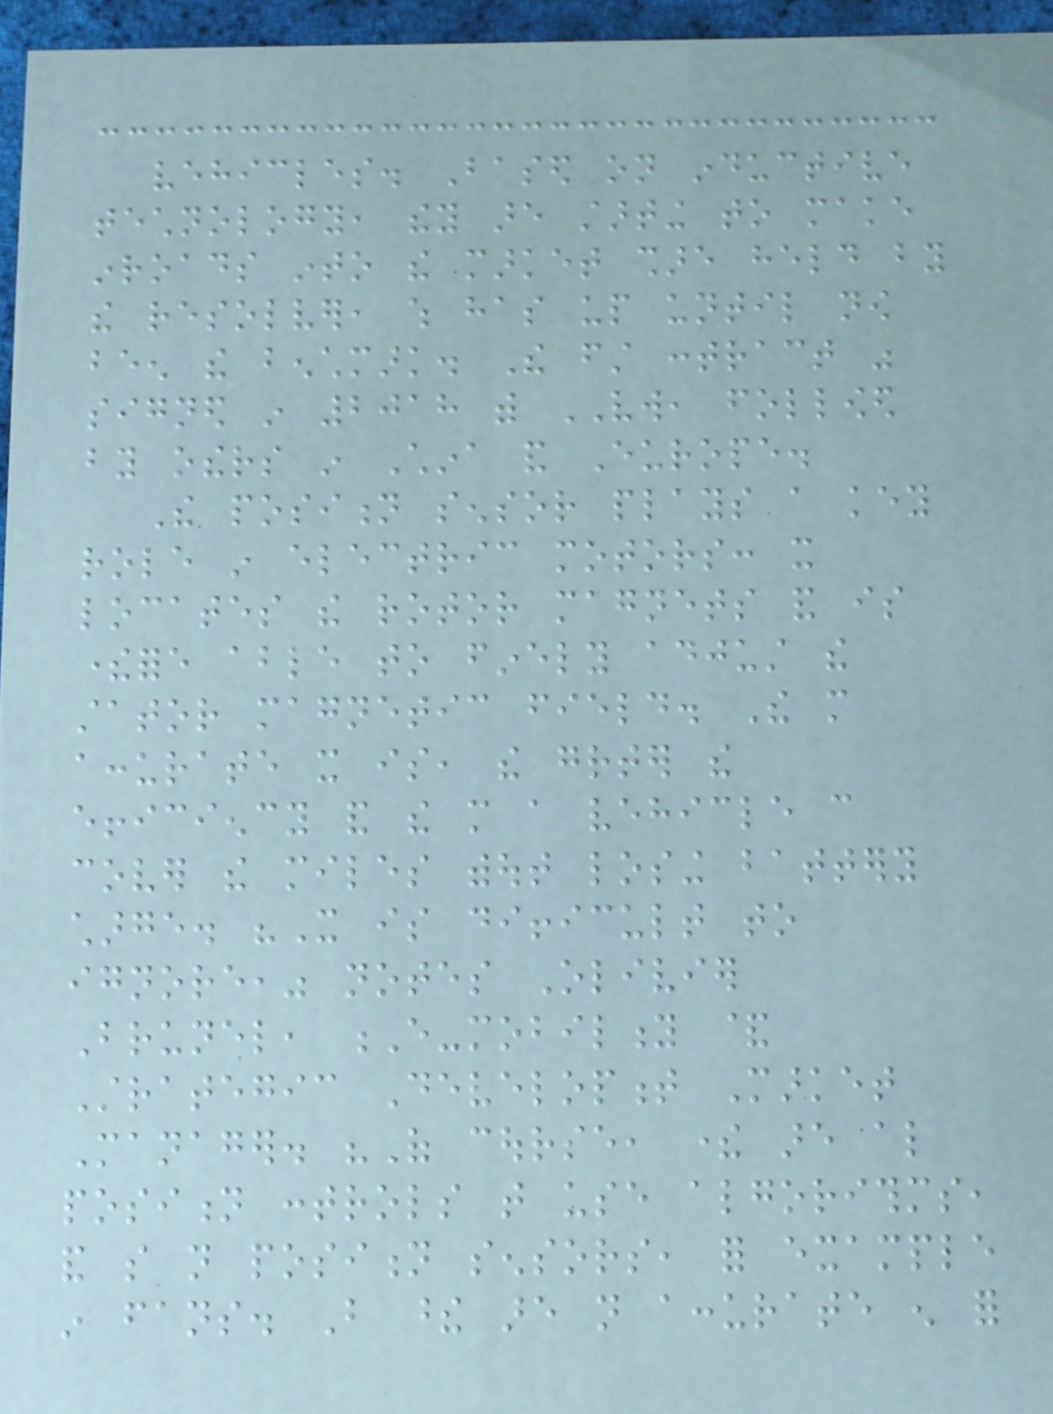vehicles. Based on inductive
technology, they are starting to make
inroads into the market share held by
the resolver, which has up until now
been the benchmark. The first contract was
signed in 2018 with VW, followed
by others in China and Europe.
The position sensor plays a key
role in electric motors: it
locates the rotor magnets and is
therefore able to finely adjust the
stator magnetic field. The more
accurate it is, the greater the
efficiency and the more a vehicle can
cover the miles without losing battery
charge. "It is difficult to
ignore," notes Olivier
Brunel, E-mobility &
Strategic Development Market
Manager. "Of course, there are also
position controls that use algorithms,
and so not position sensors, for example
in fans. But these are not accurate enough for
